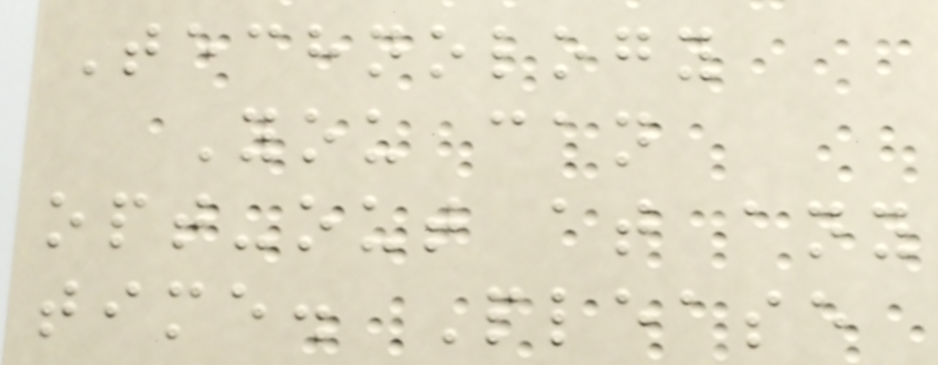Technology
You can
opt-out at any
time. Please
